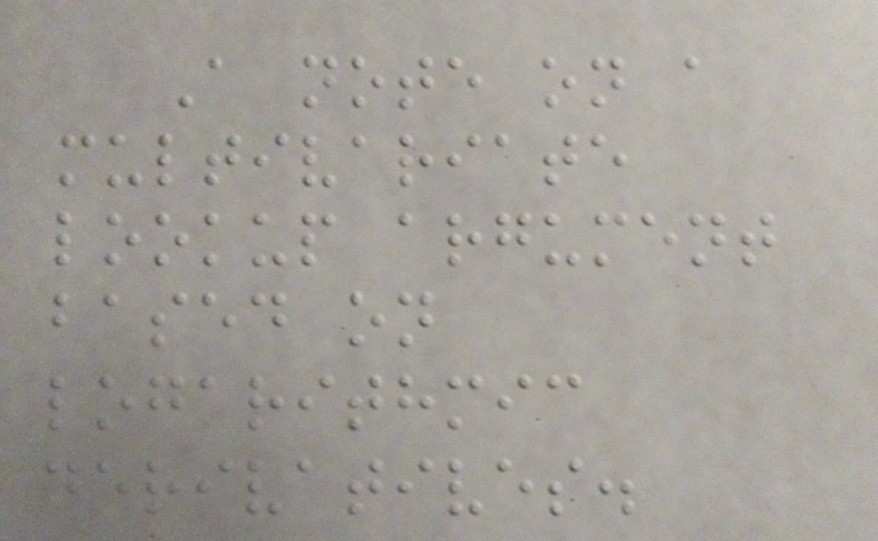A note on a
multivariate
lookup argument
based on
logarithmic
derivatives.
